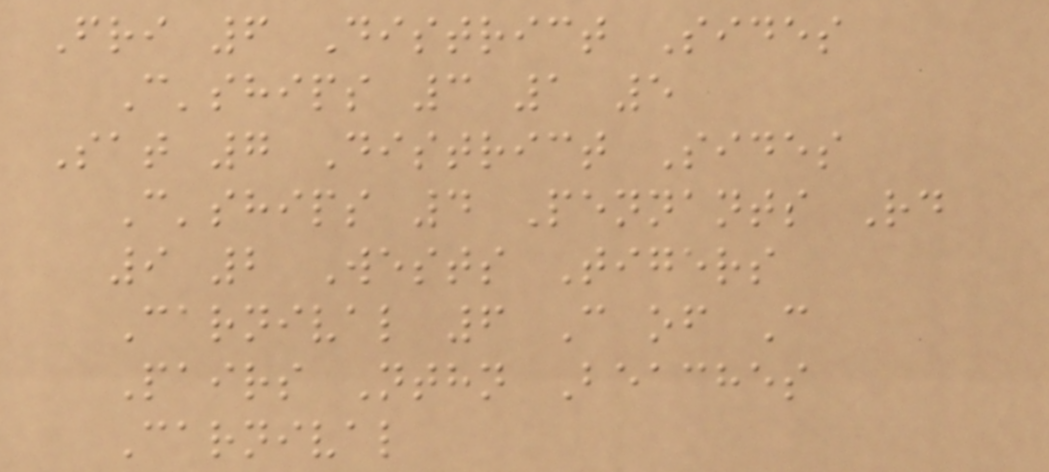Fri 6 District Sides
C'ships 3 1 5
Sat 7 District Sides
C'ships 4 Pennants Rd
9 2 Wests Tigers
Carnival 6 C of C
Pairs Nthn Beaches
Carnival
